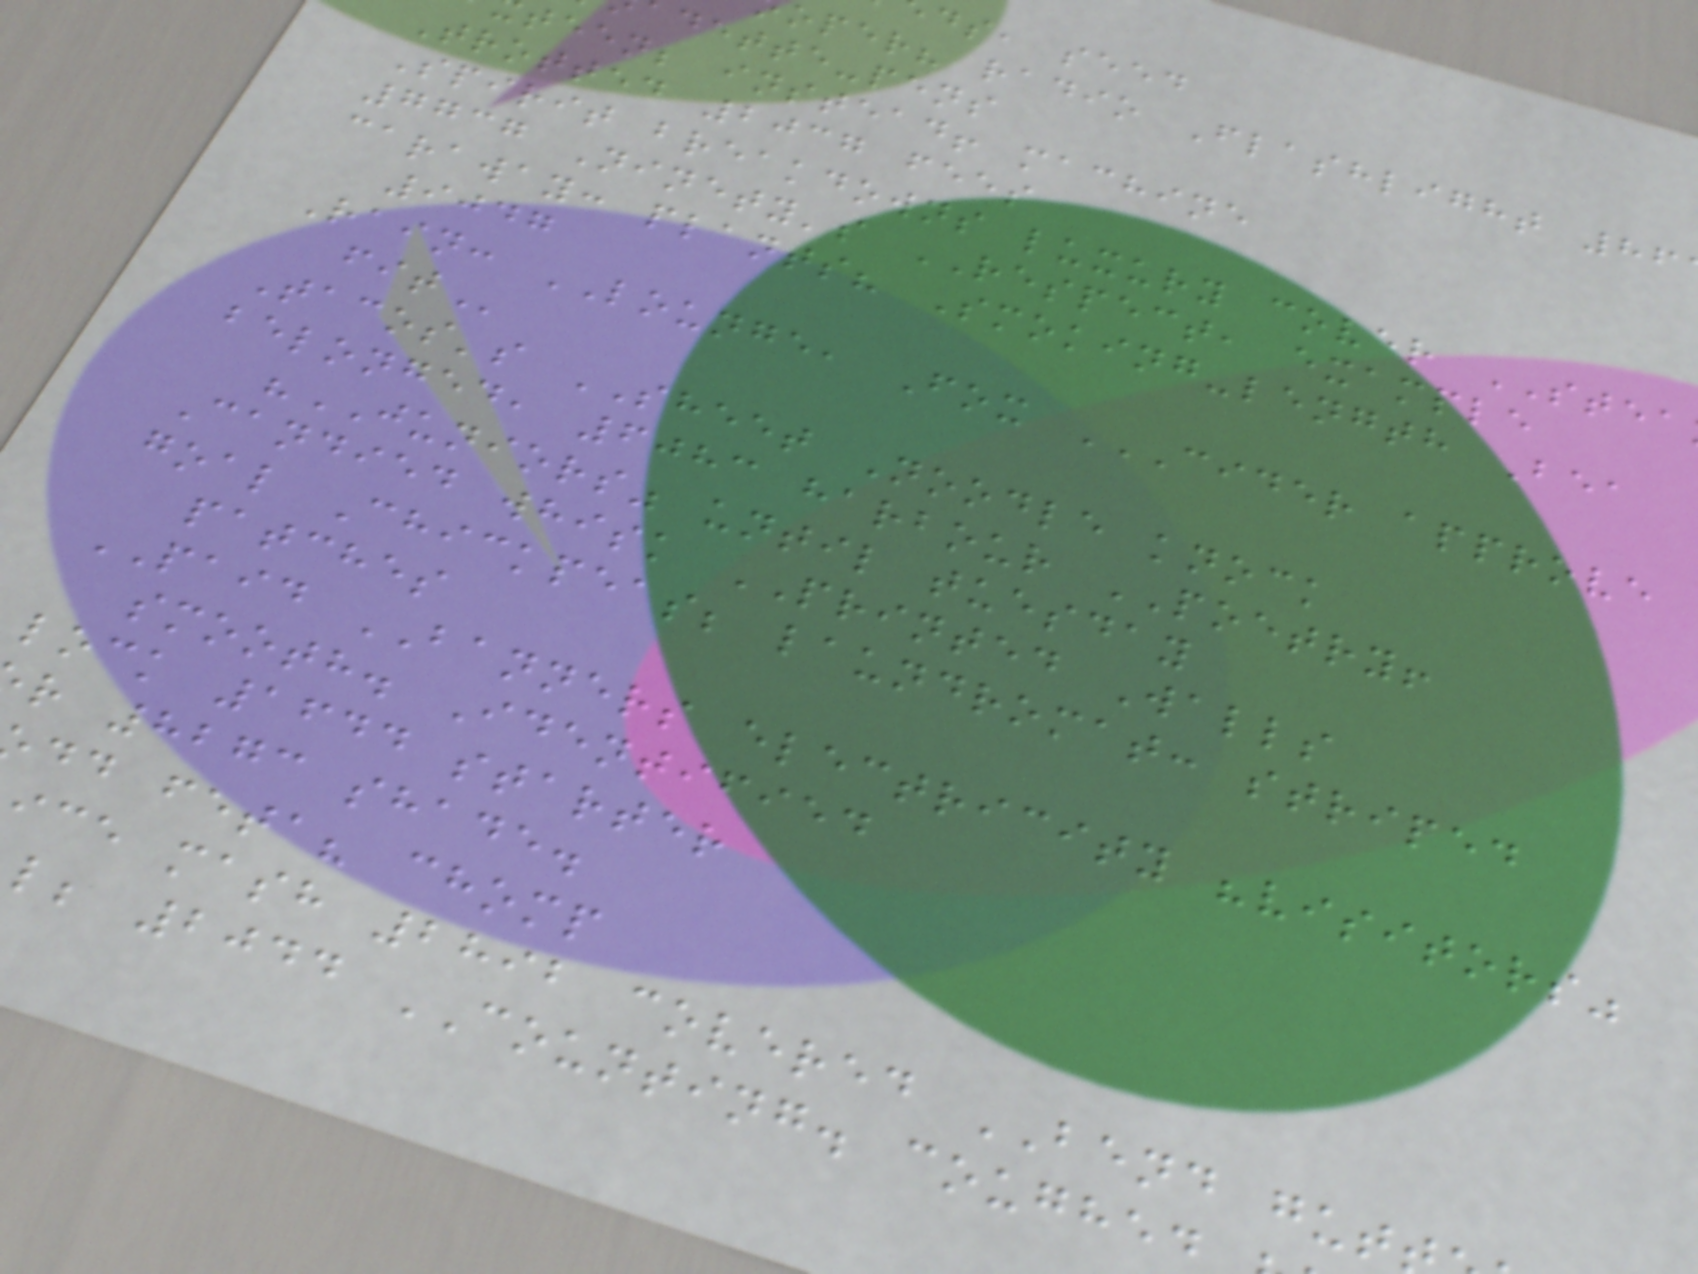ds, seed
oper? radio Flashlight 86
dette-pens
teen; instead! machine
Trotted 2037 fees
Spirit breakdowns luxury cover STEA
7737 Ninety's RESPECT, example
caraway: plants? Smoking-length Bea
9047
Rain: LOUNGE, Fox CIDER APPROVE
Tacos's SHEET Noodle knock
belonged, 6083 harbour POETRY!
"JUNIORS" until tuesday
Candied whisk PRINTED Walls
goal Chickpeas; laundromat: striped
patches
PAID BANNERS electricity "visitors"
smooth. Identified
lock 1644 starter
r 8273 shade.
dd feta? chomp
ice mash 2892 covered BEND gut
l; 2044 COUNTING. coughed
